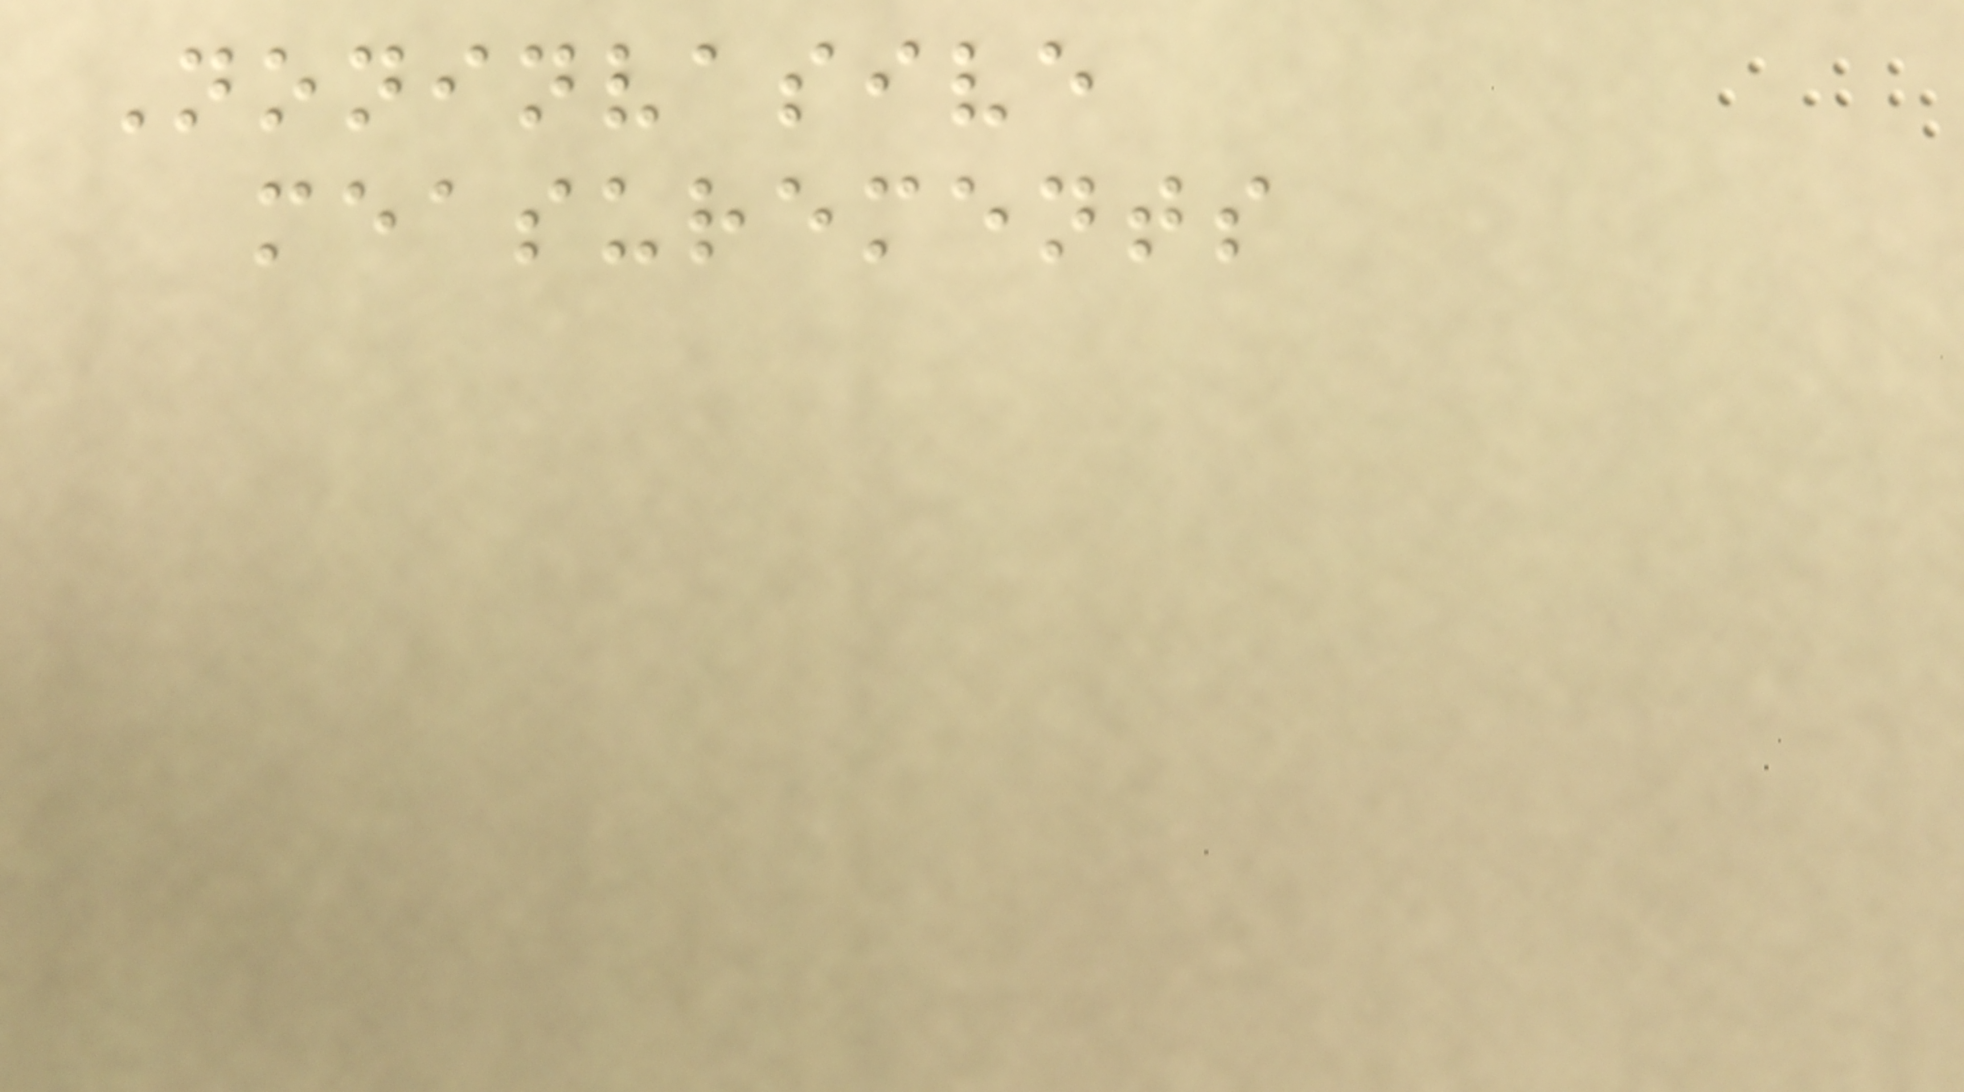Noninvasive
measurements
